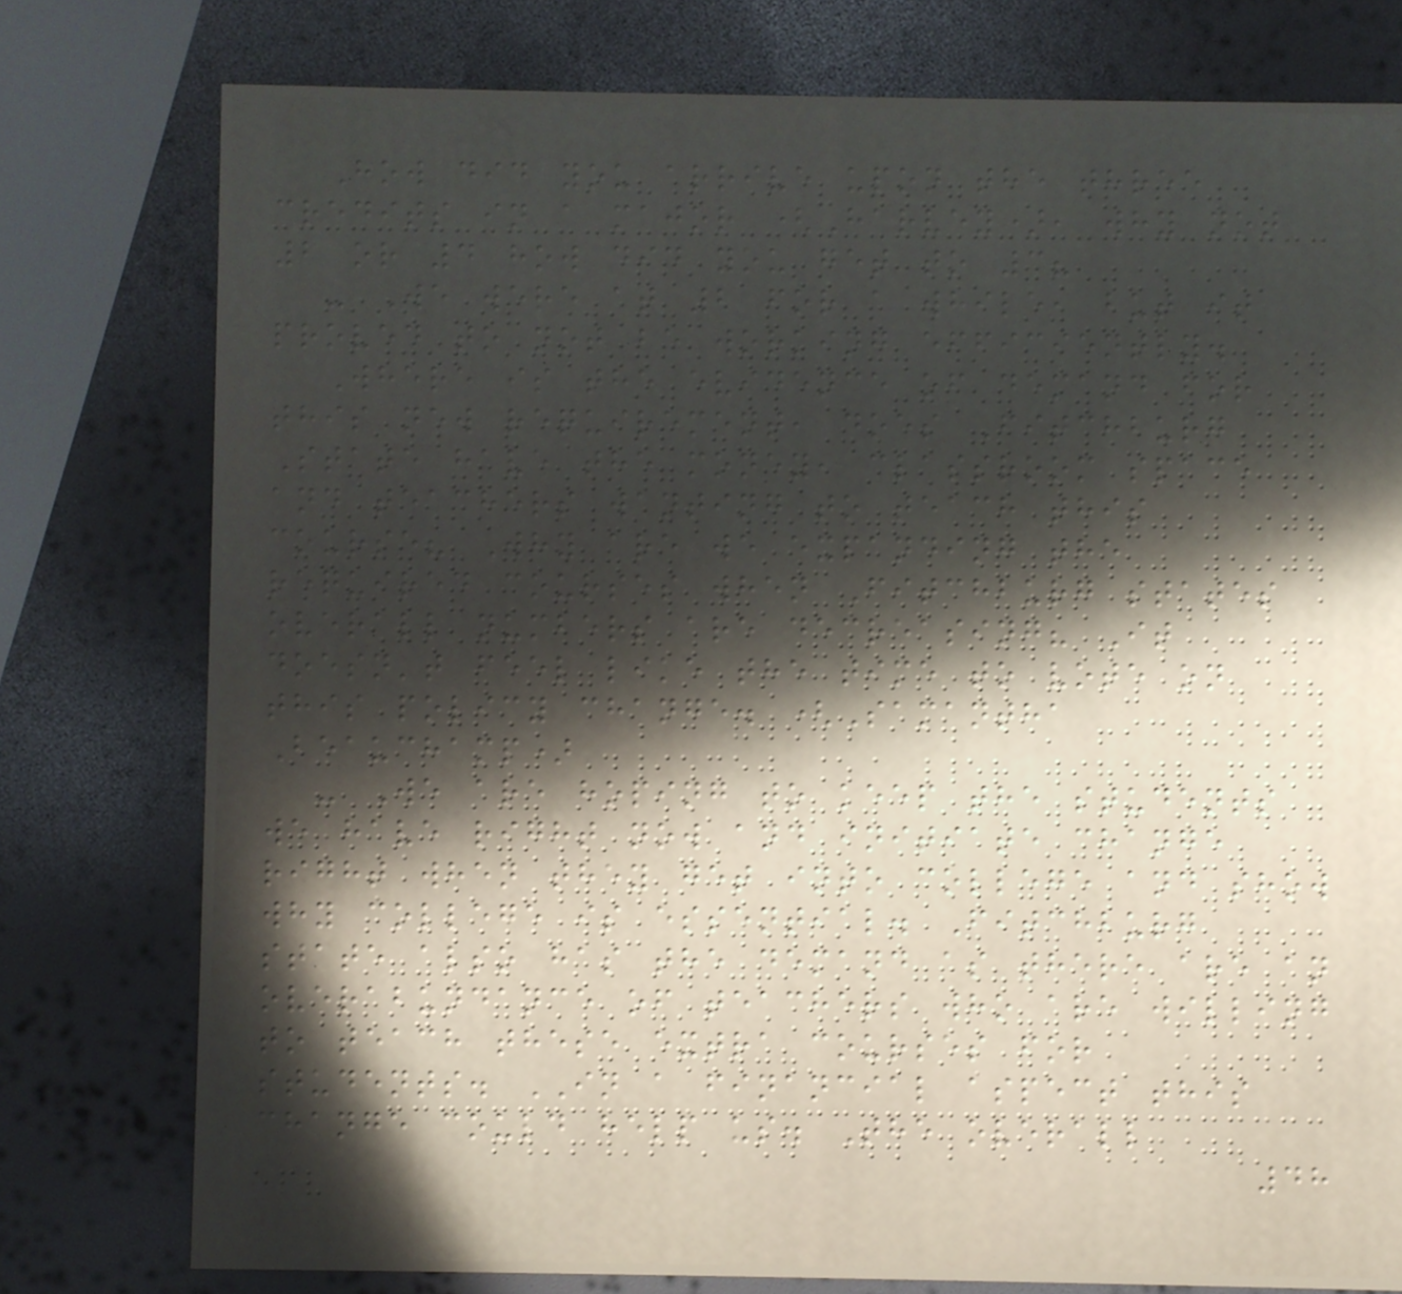How did you arrive upon the three
credits in a major (Harvey), why not
2 or 4 how did you get to 3?
- We were at 2 for a while, but it
proved to not be working efficiently.
Where is the evidence of demand for
this new requirement, does Fitchburg
State have the money, classroom space
and teachers wanting to teach this
course? Why are we expanding the
required courses when Fitchburg states
overall numbers are decreasing? It
doesn't feel like the time to vote on
this policy change. (Samantha
Beauchamp)
- We are hoping to keep the students
we have right now and initiate change
right when they get into college and show
why college is essential. Fitchburg
state also has the demand as there are an
overabundance of teachers who are willing
to teach these extra courses for
students. IN a financial aspect this
change could help us. The overall
48
